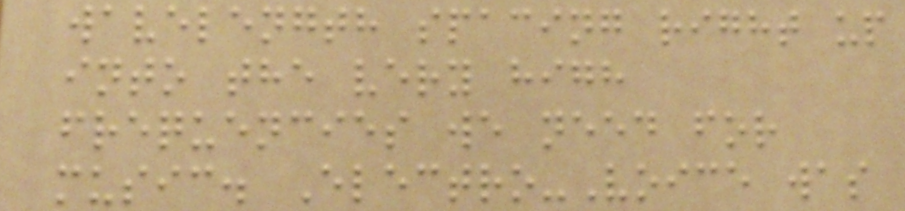wavelength spacing right up
into the very high
frequencies we need for
music. Electro-Voice was
